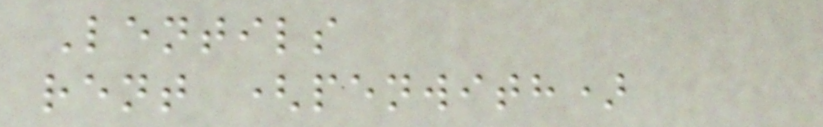Lentils
rent (penwith)
